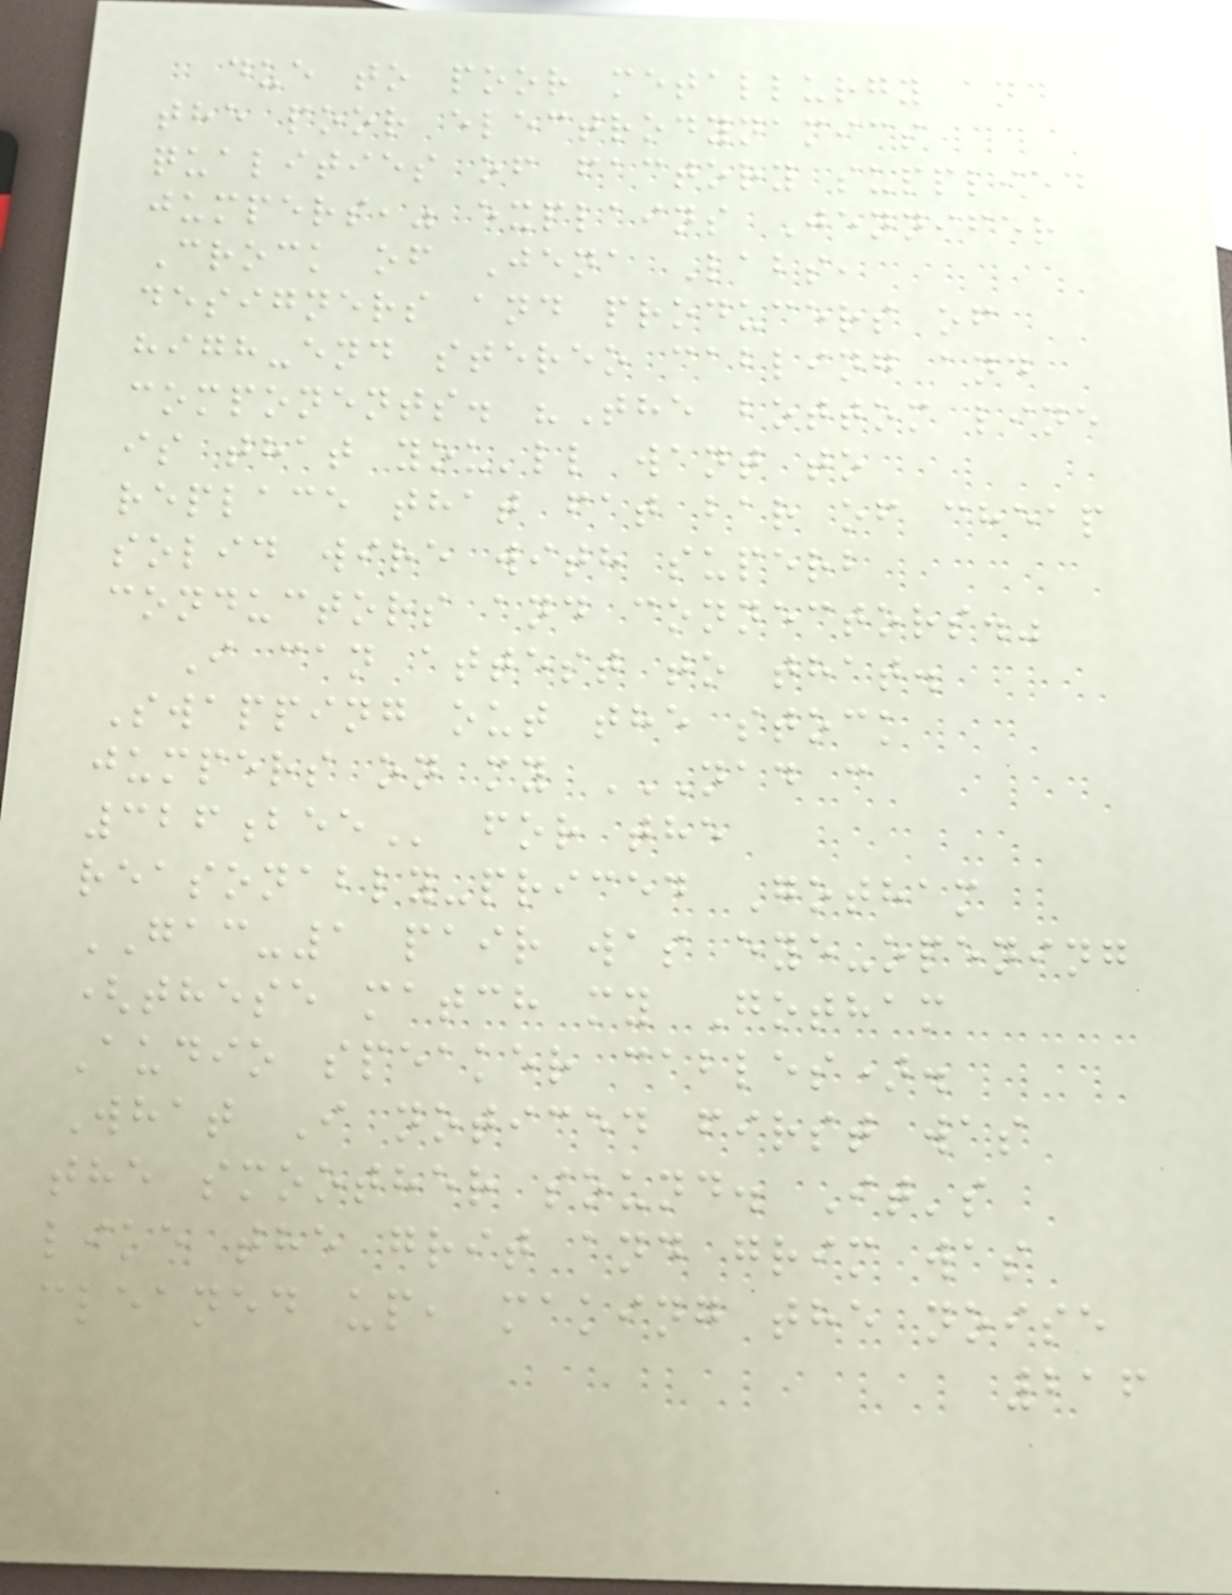due to poor metallurgy and
the poor electrodynamics
qualities of factory supplied
jumpers," explains Jennifer
Crock of Jena Labs,
designers and producers of
high-end stereo cabling and
components. "The bottom line
is that you'll want to
replace that fat bar of cheap
solid wire with superb
conductors and connectors."
I can attest to that.
Swapping out the stock
jumpers on my NAD C
326BEE for the
reasonably-priced Gotham
GAC-1 pair was eye-opening
(these match my Gotham
Audio speaker cables).
What I noticed first was
the smoother sound. It's
like the grit and grim was
cleaned up, making the noise
216
